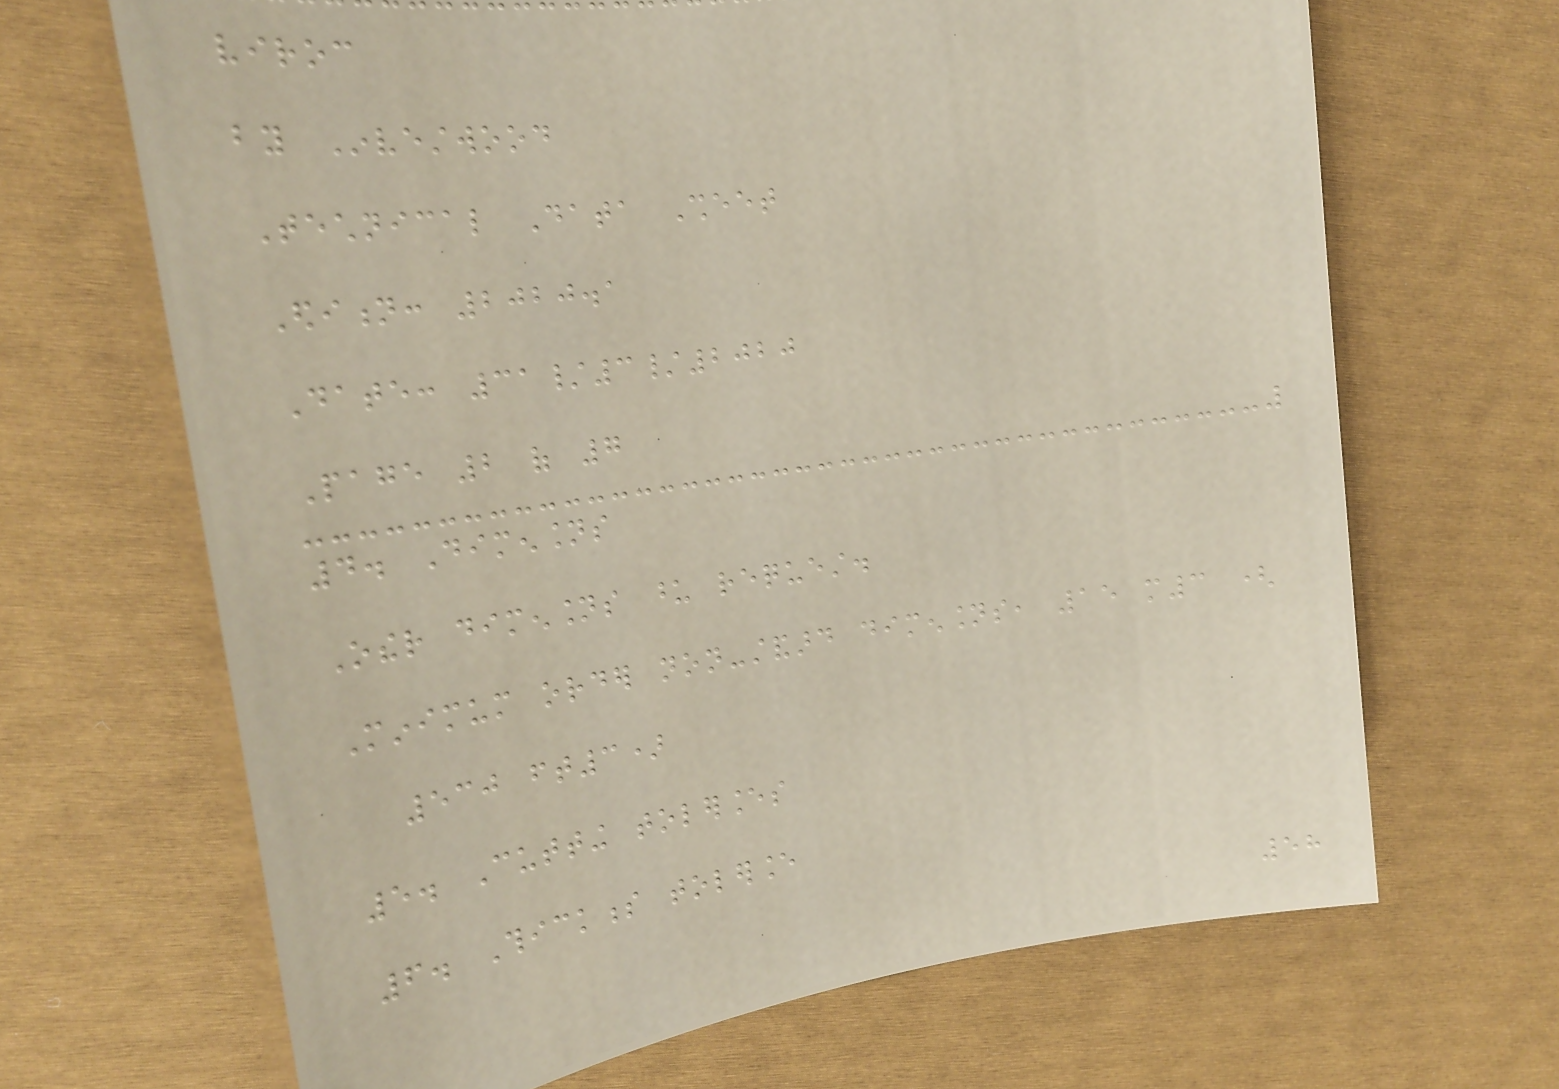viroc
by Investwood
Technical Data Sheet
Edition: 2020.1
Date: 31/3/2020
Page 2 of 7
4. Dimensions
Other dimensions upon request.
Minimum order non-standard dimensions, 15 m3 (
530 ft3)
5. Cutting tolerances
6. Thickness tolerance
58
